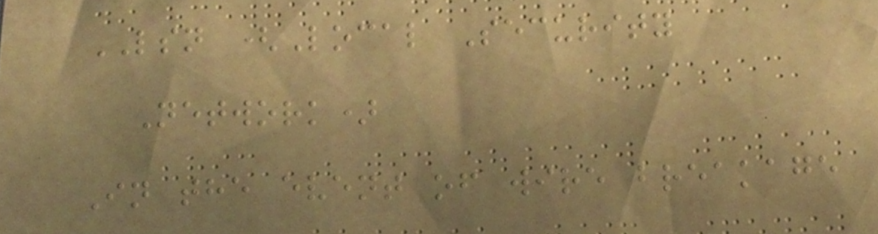LSN (Local Security
Network)
In the event of wire breakage
